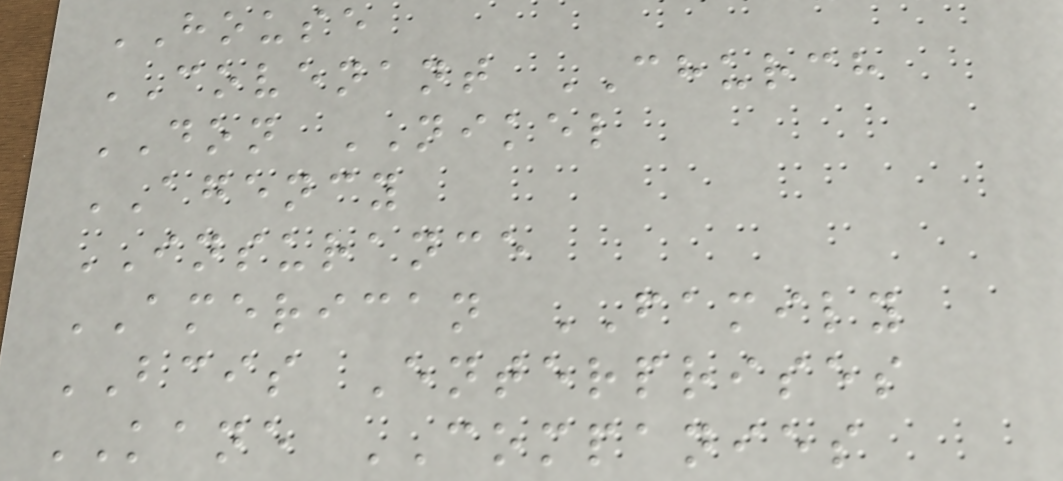HOUSE
COVENANT CHURCH
DON NIKEL
AGENCY
INSURANCE
AMERICAN FAMILY
BCIS Enterprises
KANE COMPANIES
